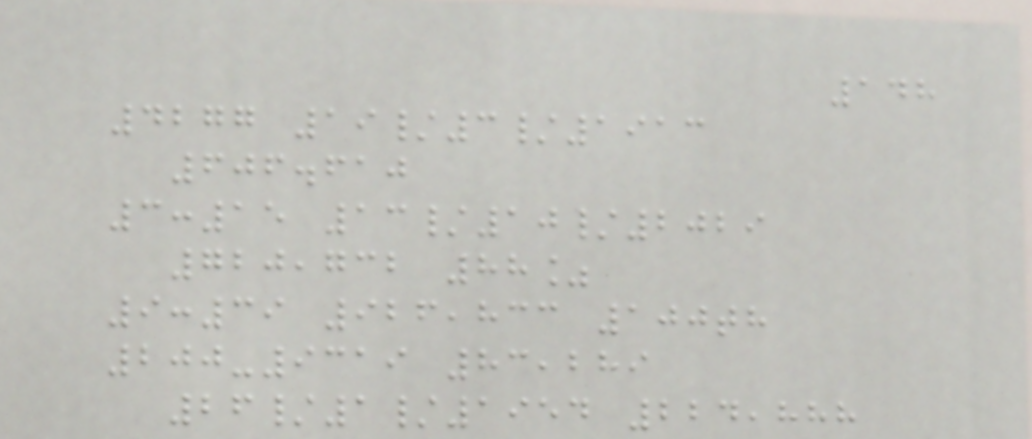148
4277 19/3/1913
606.610
3:15 13/10/2029
720,732 88%
9:39 926,833 100th
200-9319 83,289
26/1/1954 224,888
